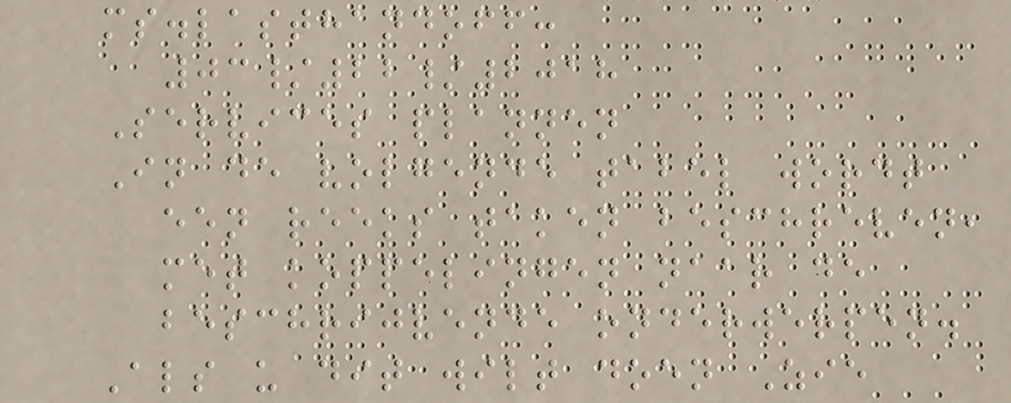ms.lasthandoff:
03/22/2018
Services plannen
In de volgende tabel wordt
een reeks taken beschreven,
met koppelingen naar de
beschrijvende onderwerpen.
Als u dit wilt doen Zie
